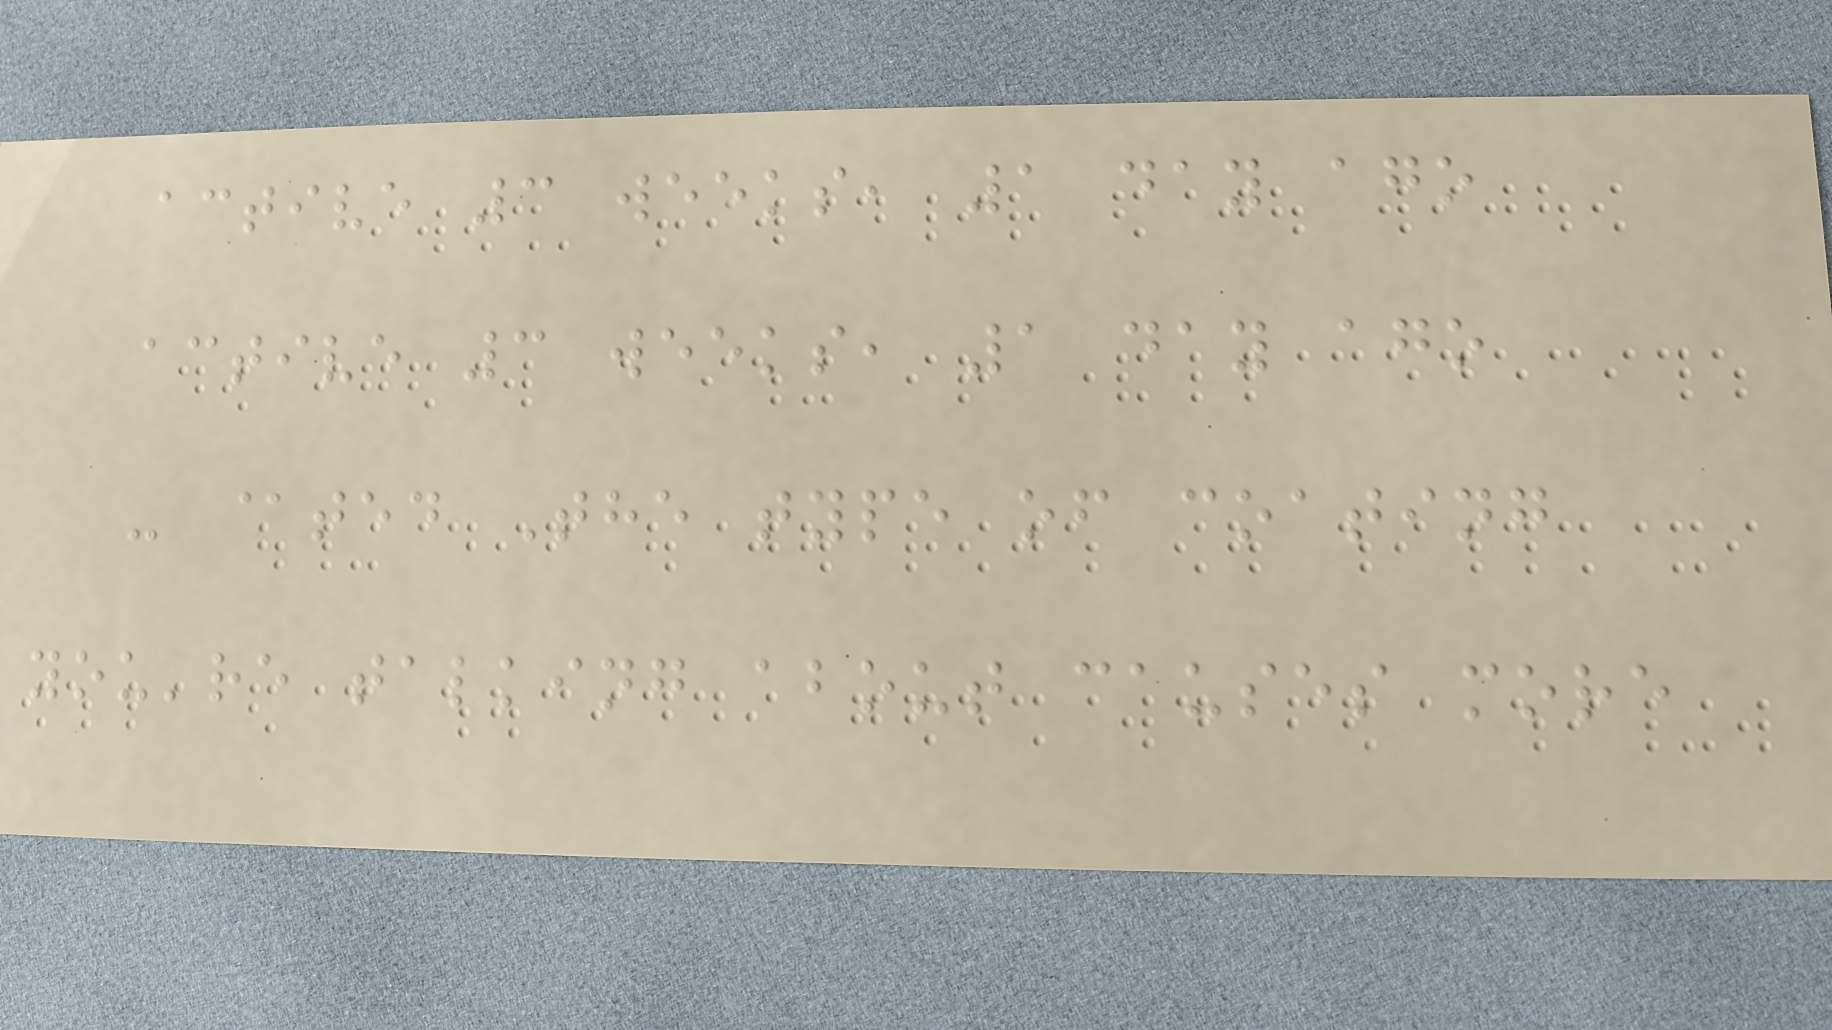active 3 weeks, 1 day ago
active 3 weeks, 1 day ago
- @ted The type of coating
you're talking about causes more
